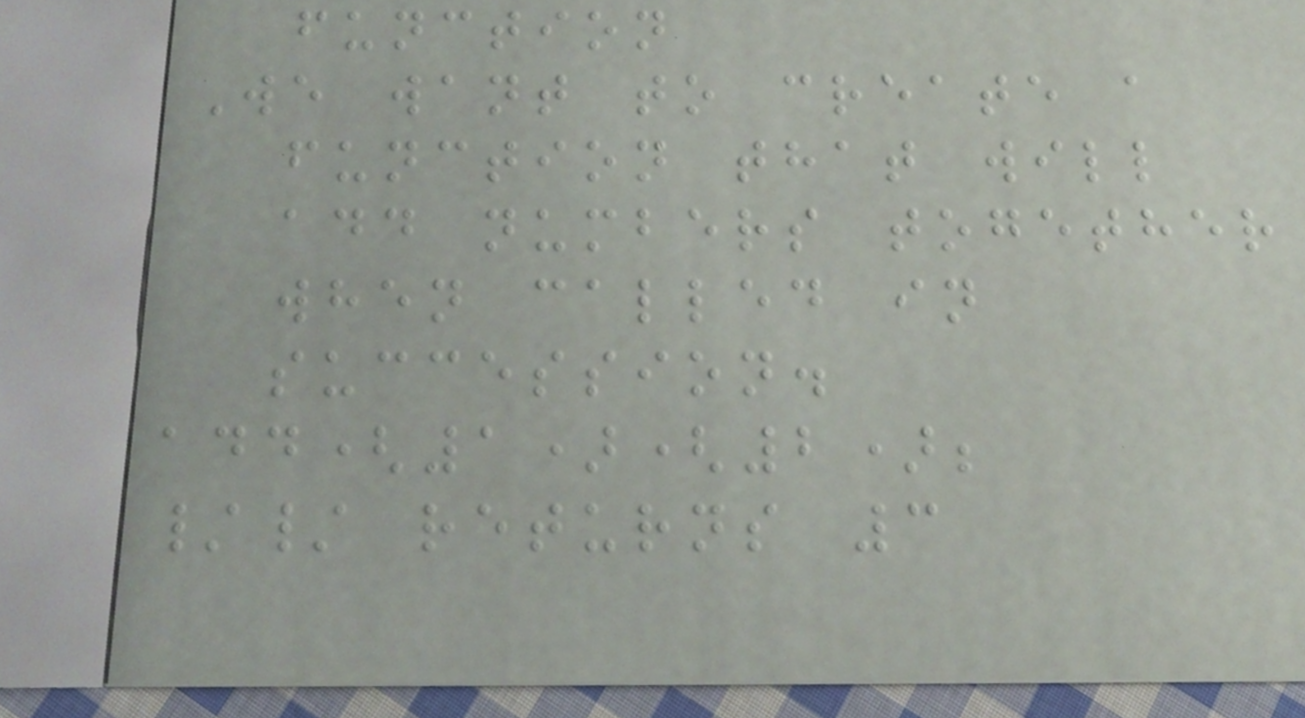function
We want to create a
function that will
add numbers together
when called in
succession.
add(1)(2);
// returns 3
